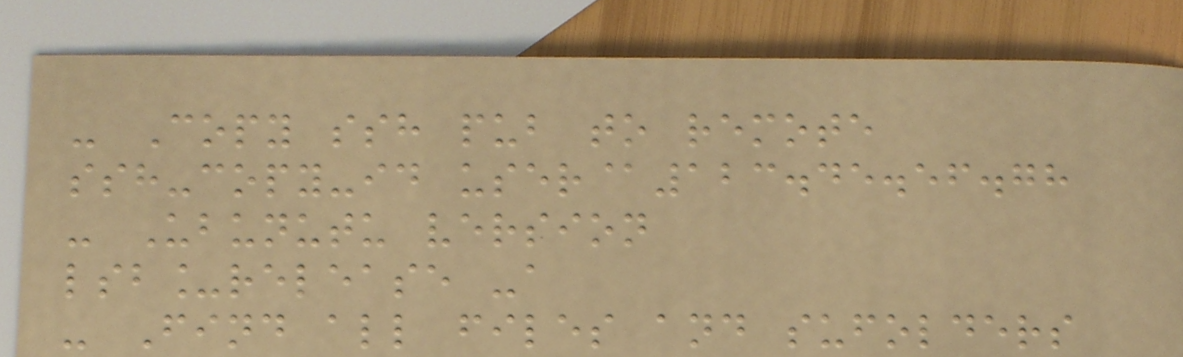- Copy ssh pub to remote
ssh-copy-id user@123.45.56.78
- Ubunutu version
lsb_release -a
- Find all files and sufolders
